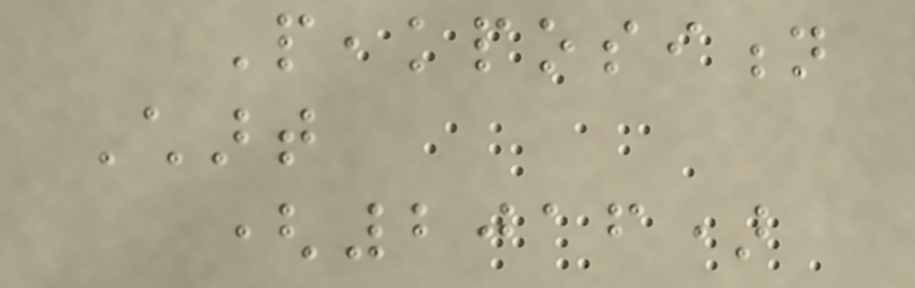Peakposition
Chart
(2016)
